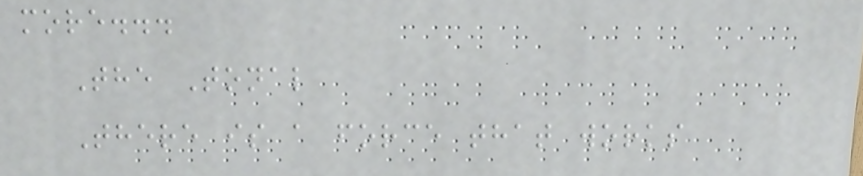more...
The Tonal
There is a force that works
